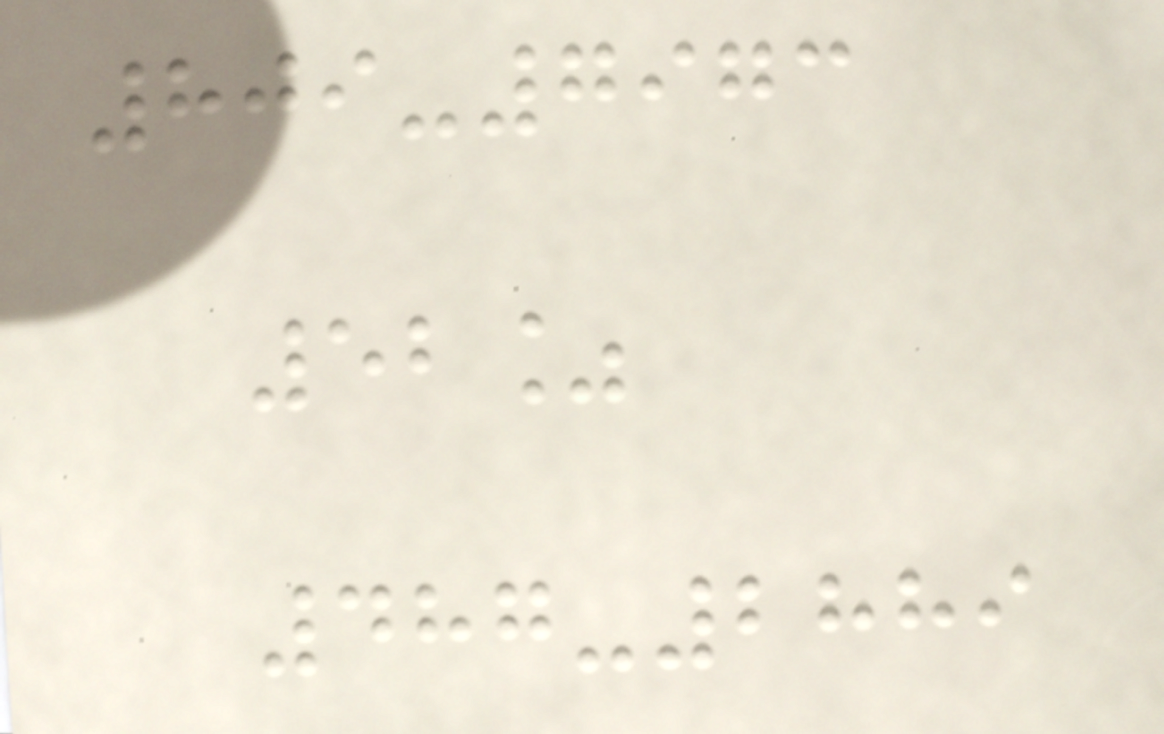809-7973
52%
487-2889
